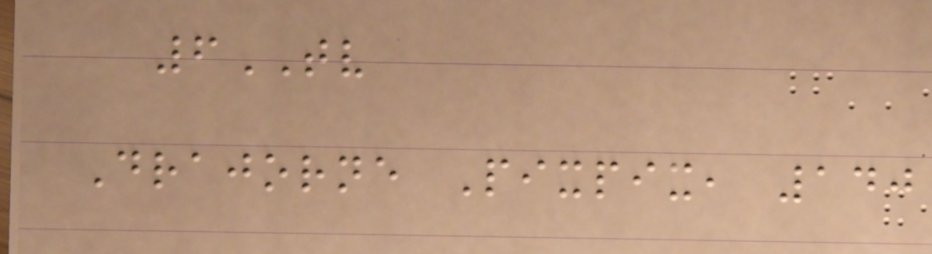6TV
Drajorne Pixpix, 140
